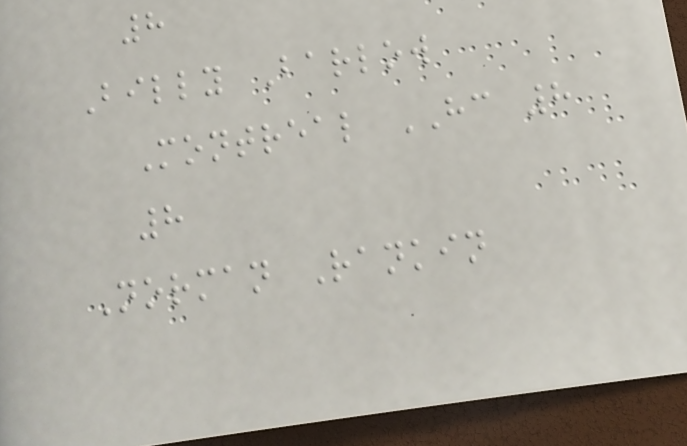8
Billy Barlow
Montreal HC 8
8
Norman Rankin
